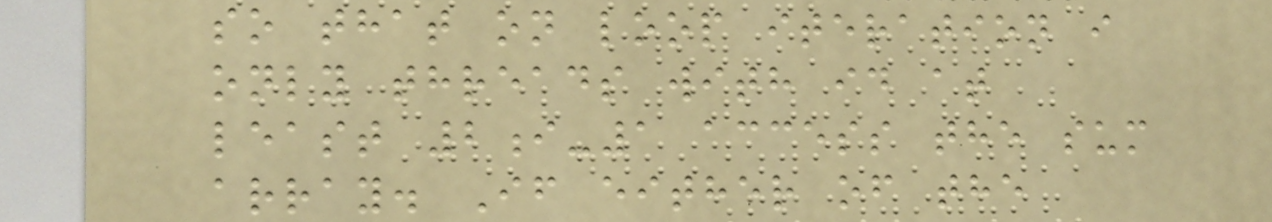so that on loop iteration i
only threads with id at
least 2i-1 access the sum
array. If either of the
